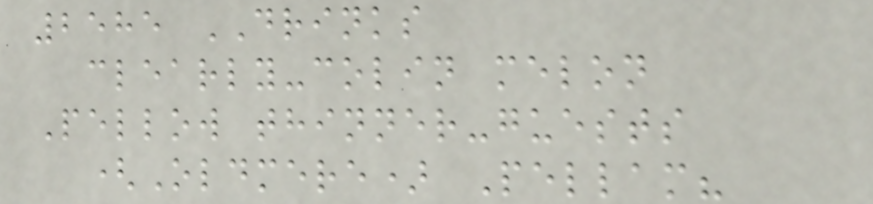2585 DRINKS
clearly-colin melon
Pellow thinner-guests
(Oldmere) Pellam?
